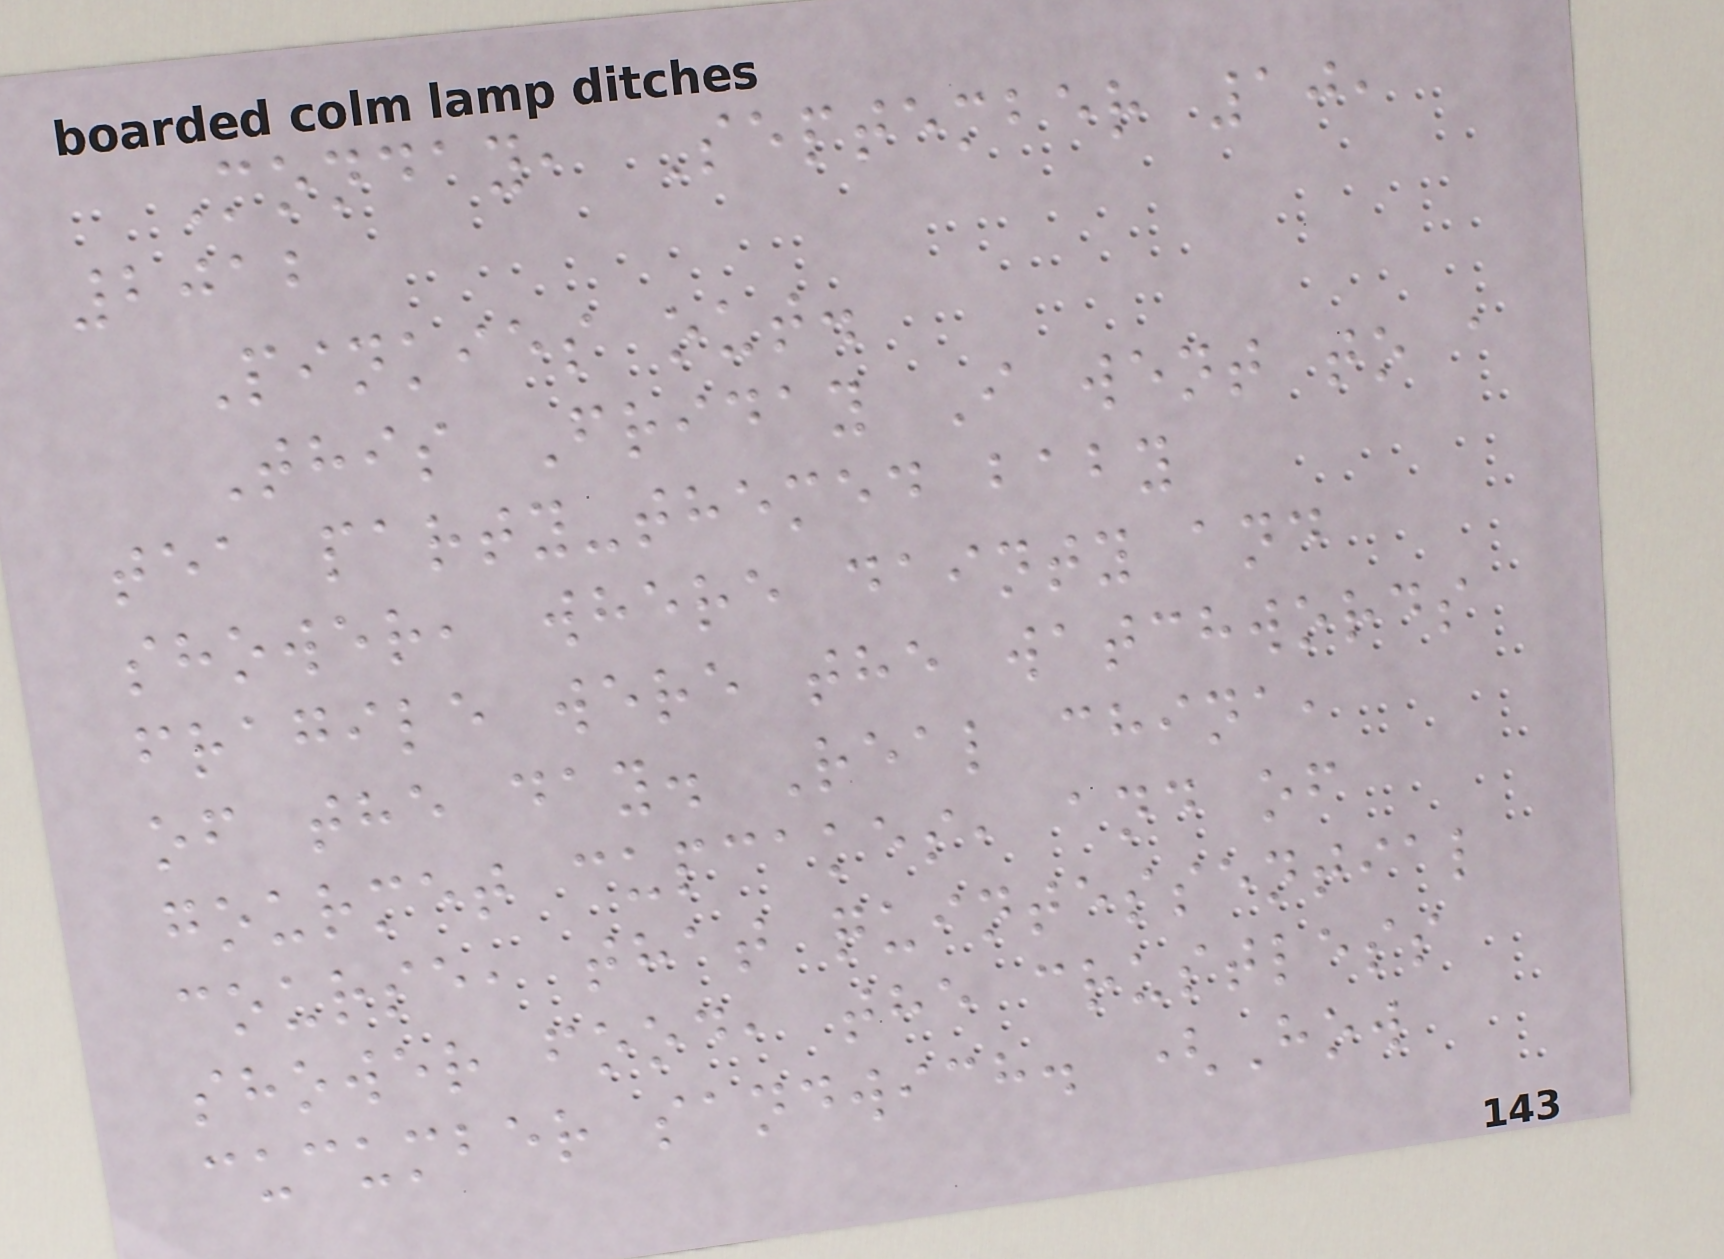Monday, September 10,
2012
Pinkies out.
This Friday I went to a
tea party-themed baby
shower, where dainty and
fragile were the watchwords
of the day. Real china,
gourmet cupcakes, and of
course, that quintessential
shower food, the crustless
cucumber sandwich. (How
